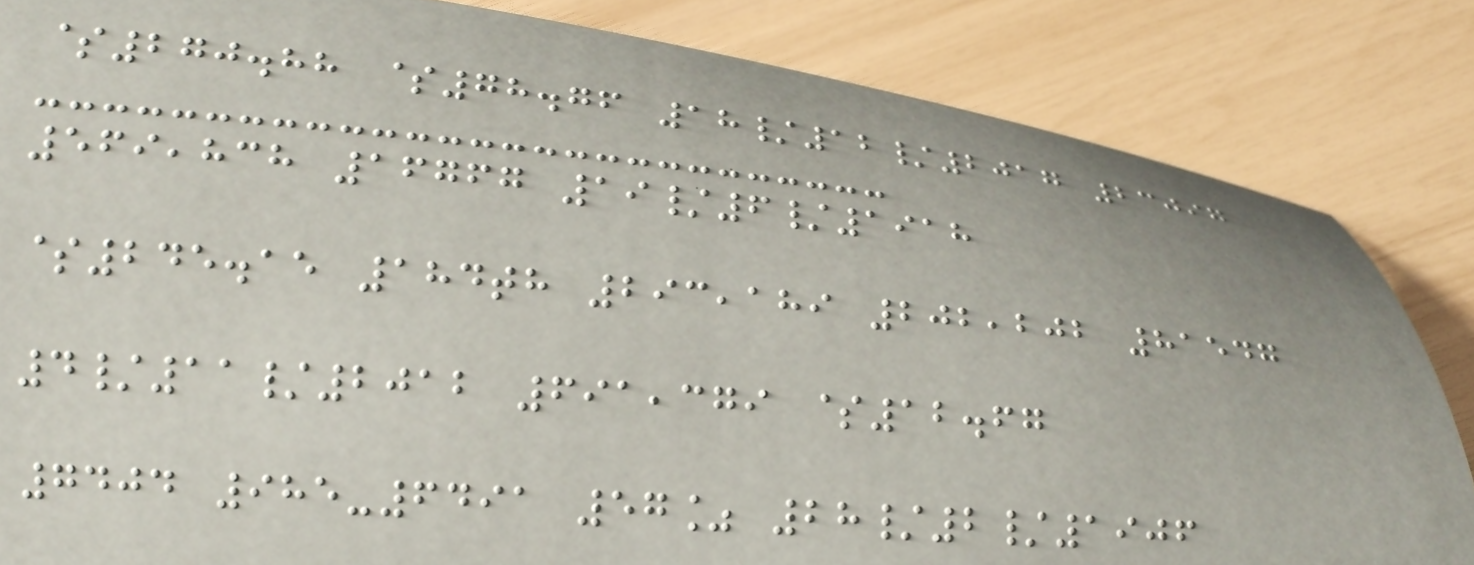$270.88 $78.76 18/12/2017 23097
569,838 16767 19/6/1918
$245.15 184th 293,189 202,202 81547
4/11/2012 691,379 $12.67
7404 985-6491 57% 28/2/1906
